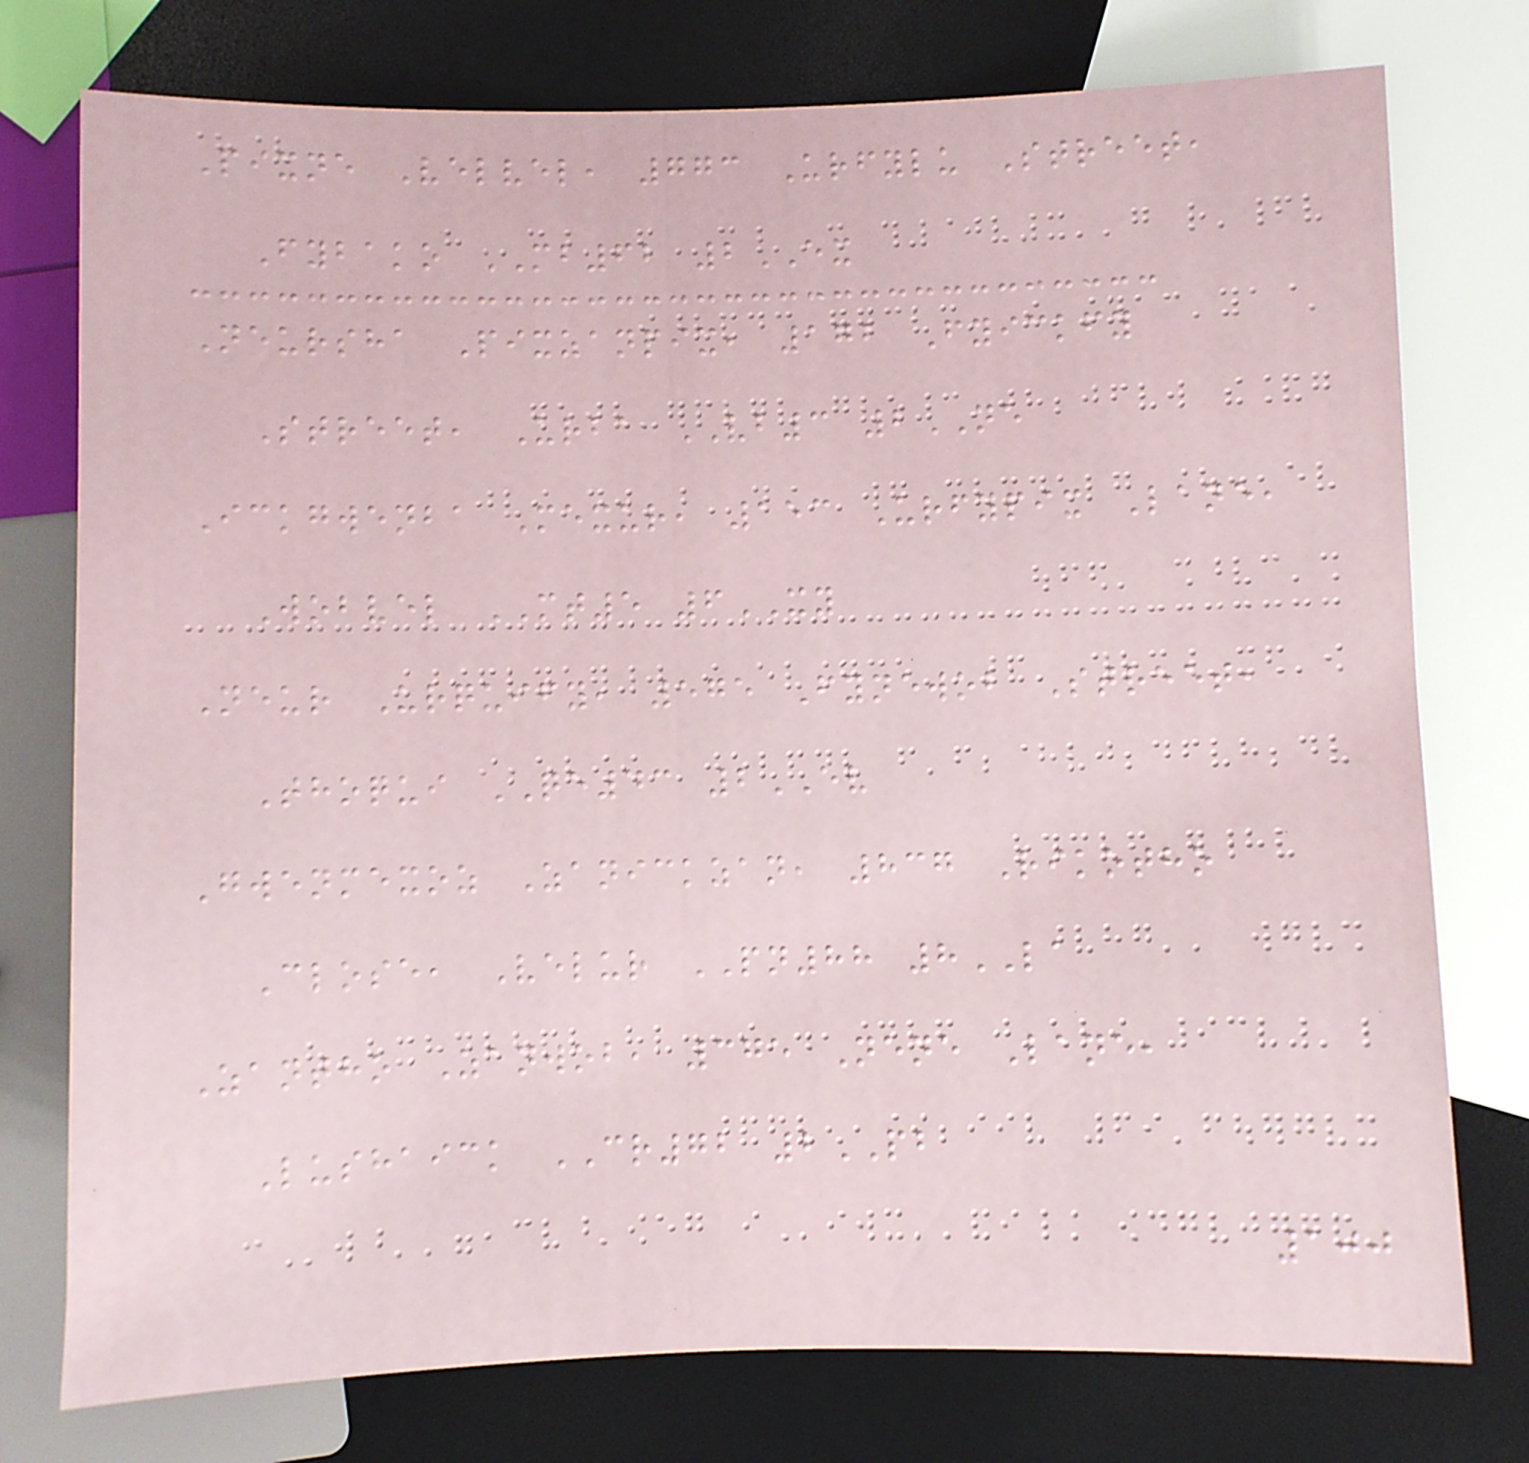Pixne Velvel, 773 Urfylu Street,
Fybako MB62 2EX
Neursha Pixzanpix, 172 Fyickfy
Street, Urba VB3 2NE
Ickgwenba Mexur, 153 Urfypix Lane,
Wobvel MT5 6XY
Neur Urquify, 575 Fynewob Street,
Thoqui QE43 2EV
Gwenmexoz Zanickzan, 837 Rikotho
Close, Velur PN88 8LA
Zantho Zanwob, 375 Nene Lane,
Lushaick CR72 2PB
100
